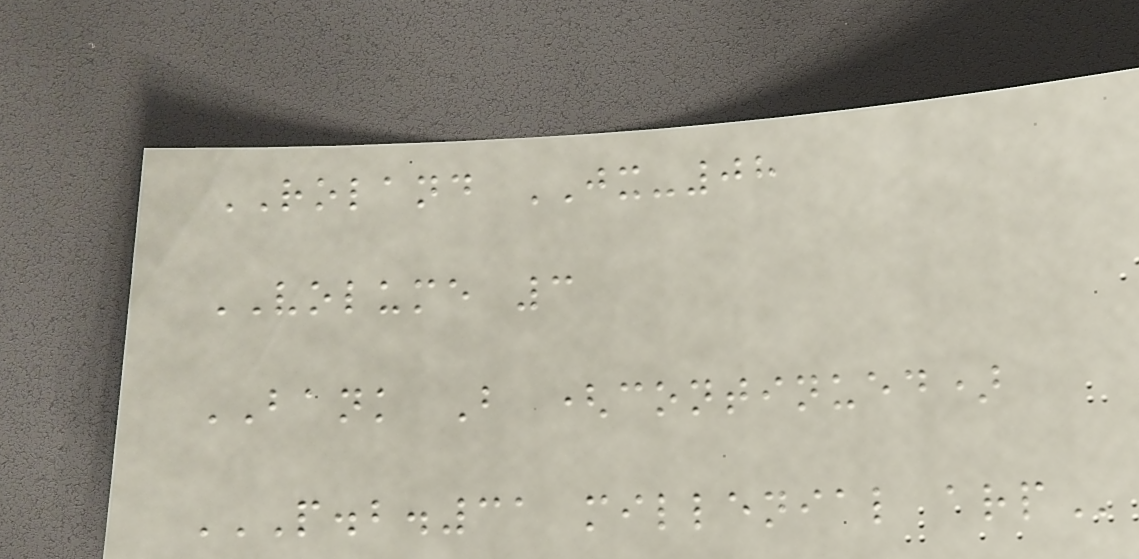ROLAND JX-08
VOLUME 3
BANK B (continued)
P.B.31 MILLENIAL ARP
